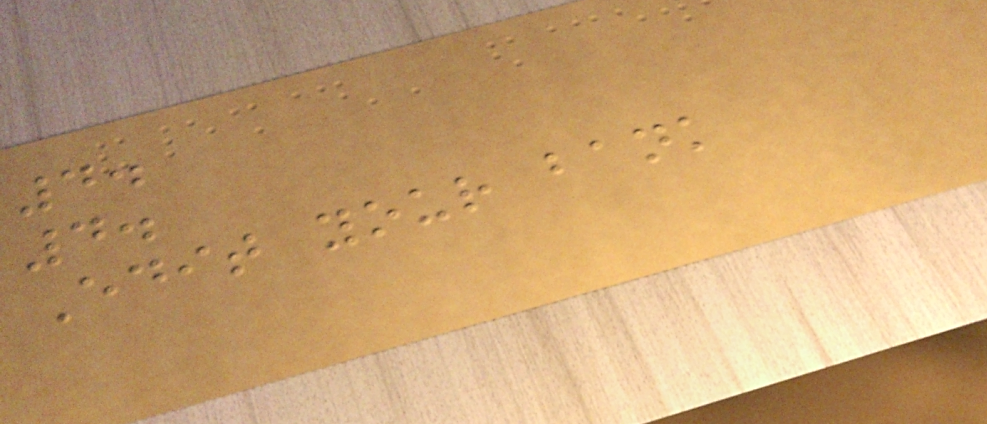4.
4.
Edit your bank
